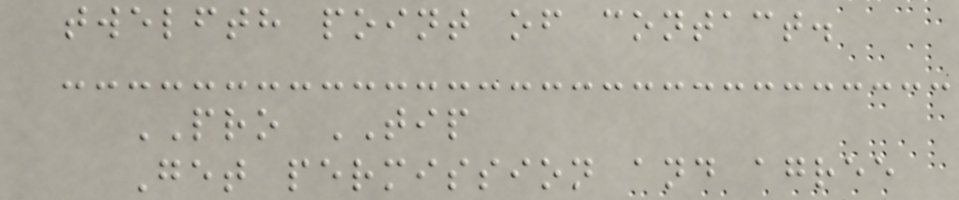twelfth point of contact.
PRO TIP
Get permission and agree
